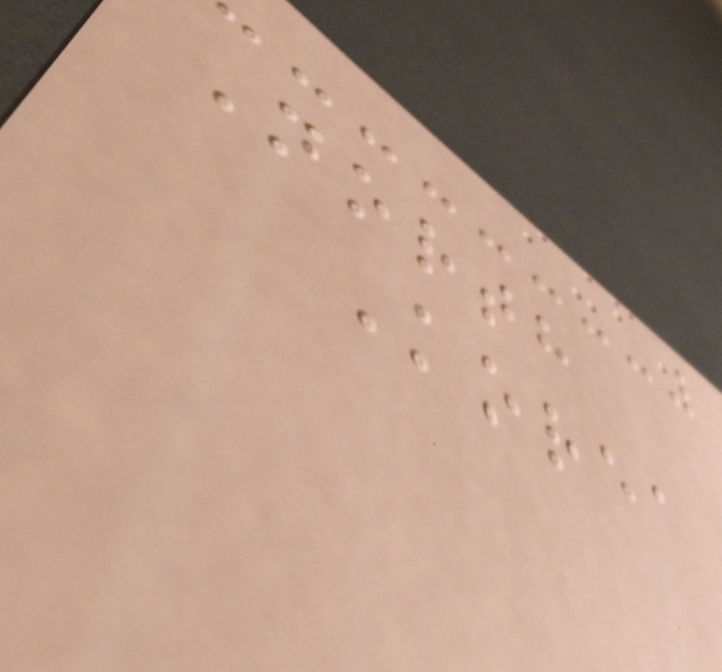North
Korea
